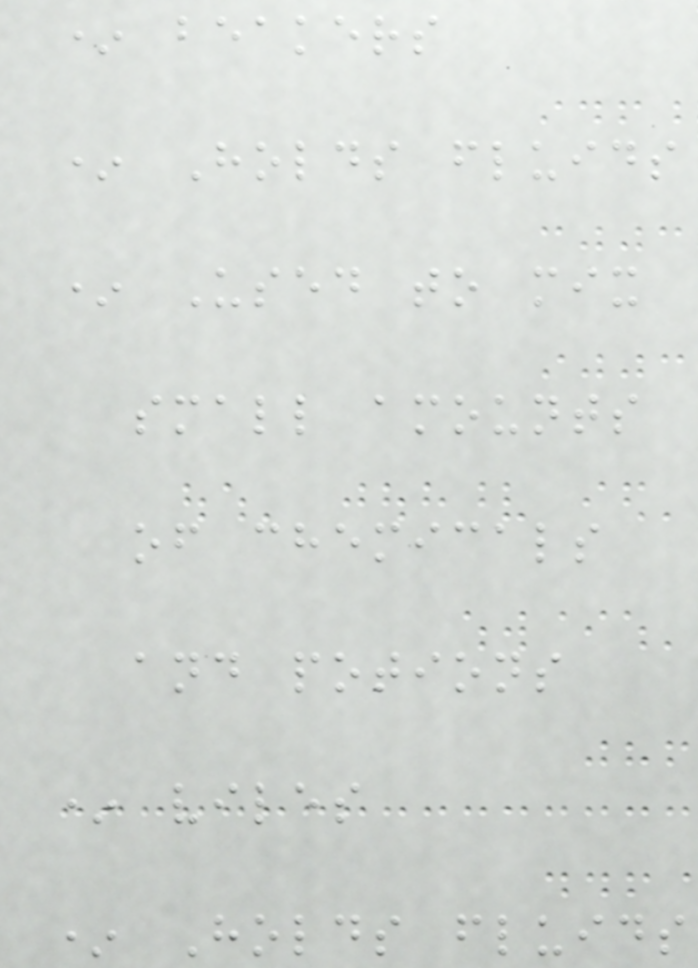* beakers
* Holds fluids
* Used to mix
small amounts
of chemicals
and potions
* viles
* Holds fluids
